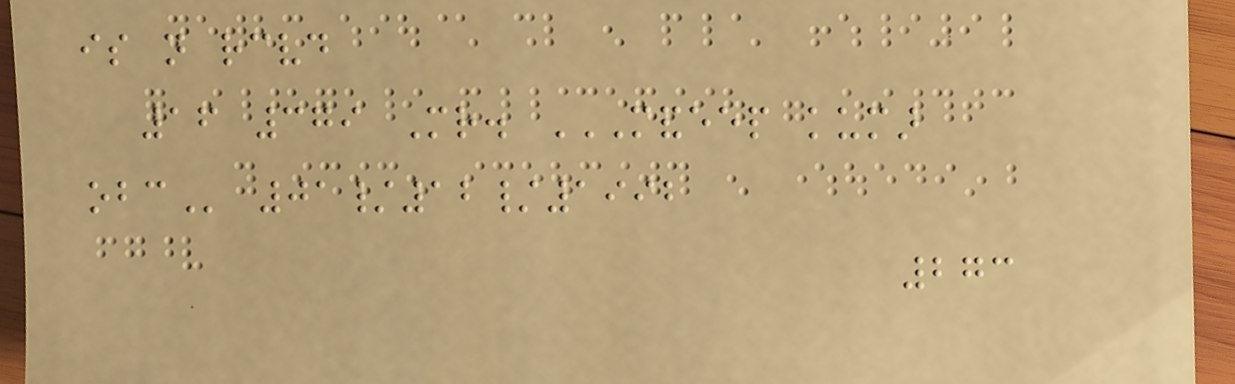is not received
16 379 Mr. MANDEEP KUMAR
OBC 01/12/1992
273
